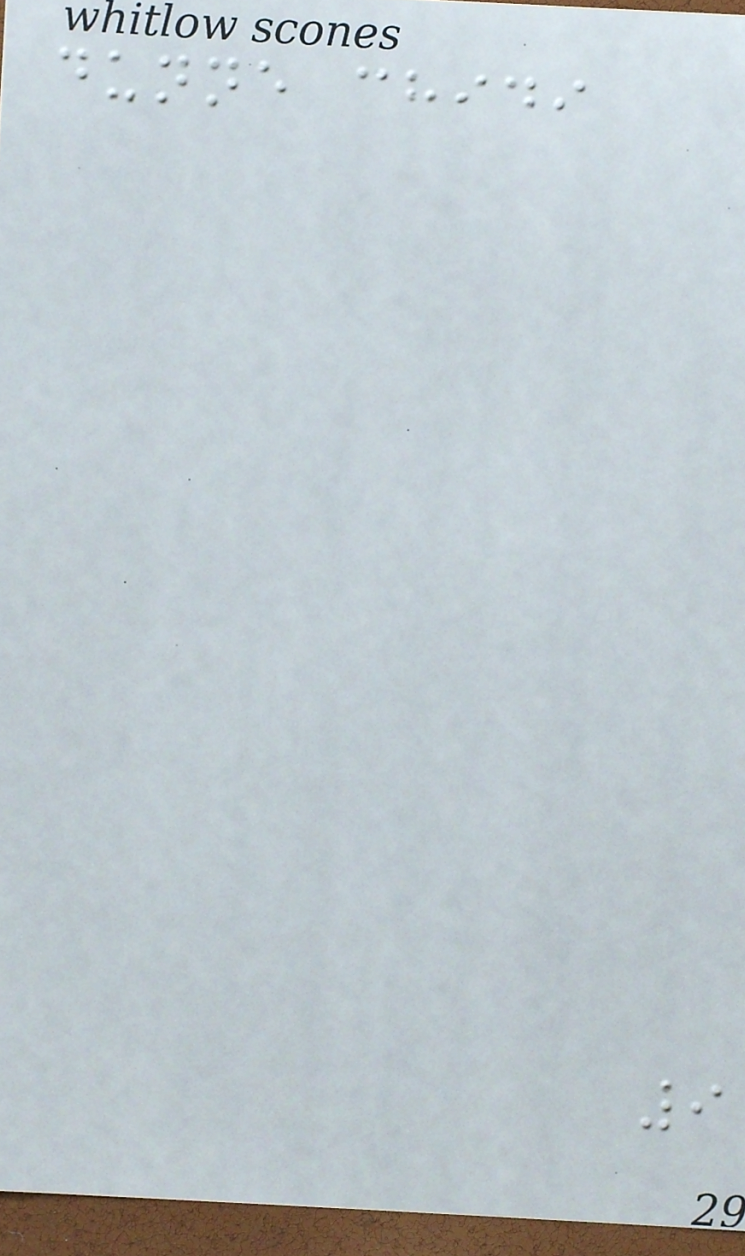dunne chidi
9
